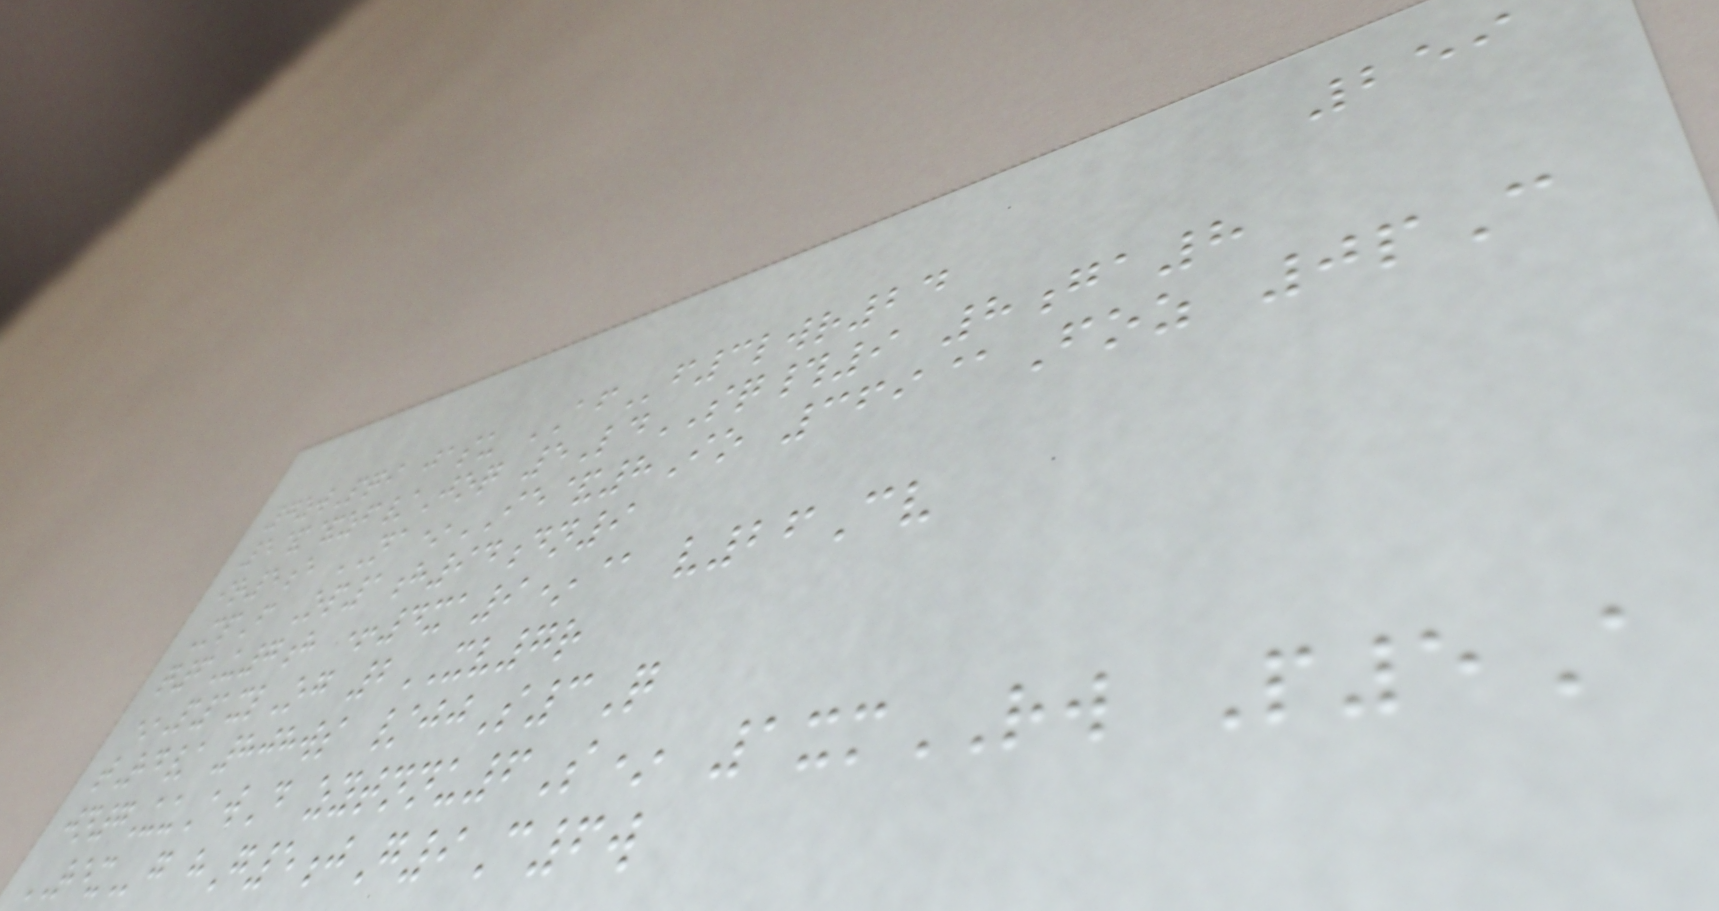259
7zwPqi jasu AFf3lwr24
5&&zf/Joq 5LdSQ#9 8ga8
ir5e NA*IE&8Io 369@Foz 0pC
MpF Op1h94dn9
q6U7h +4xa9*@ v26Cv
*P1xlOg 2XV7r
tRd/ 808ws /jjS3Q
jn7UuAwD zytnnu6S* 1xmRW P5A
REXg hG5jG9C6w
